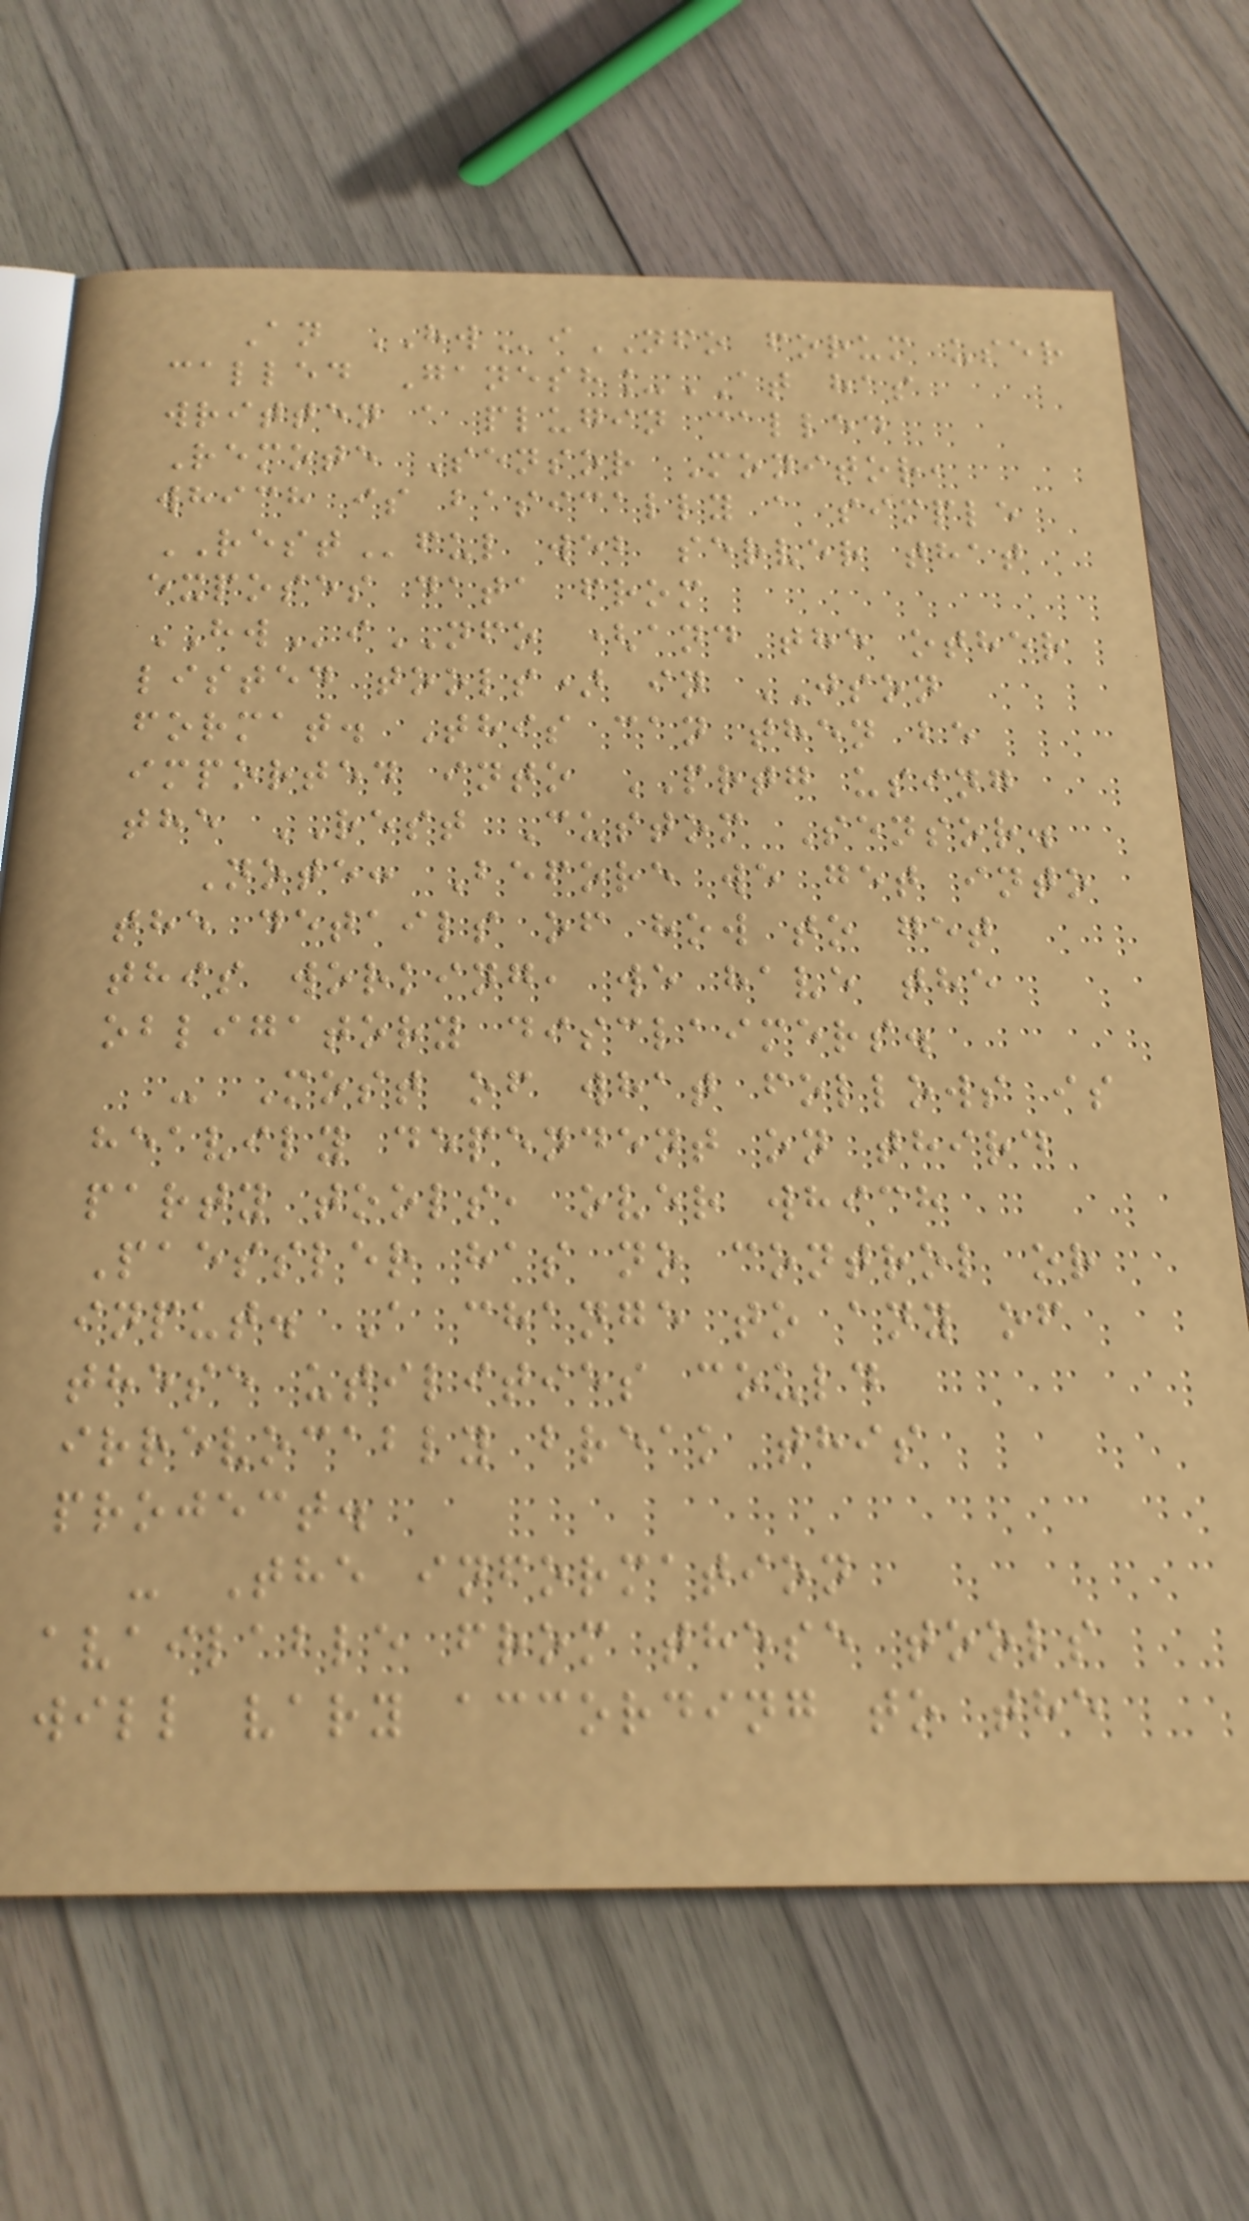An HWiNFO forum user
called Ganesh_AT has
written a plugin called
Remote Sensor Monitor,
which is basically a simple
RESTful web server that
exposes data from
HWiNFO (and the other
listed tools) in JSON
format. This can then be
imported into PRTG using
the REST Custom Sensor.
Note: Before we get into
the details of how to get
this working, we have the
obligatory disclaimers.
- Most of what follows is
heavily dependent on third
party tools, over which
Paessler has no control or
input. A change to any of
these utilities could
irrevocably break this
project.
- The information
available from these tools
will vary according to the
